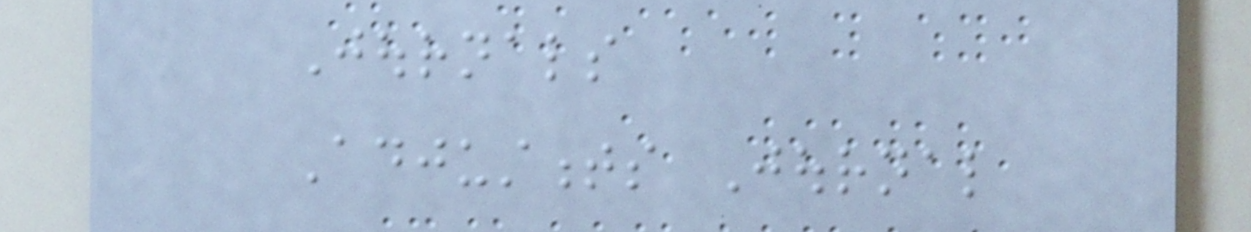Journals
Adjustments Journal
